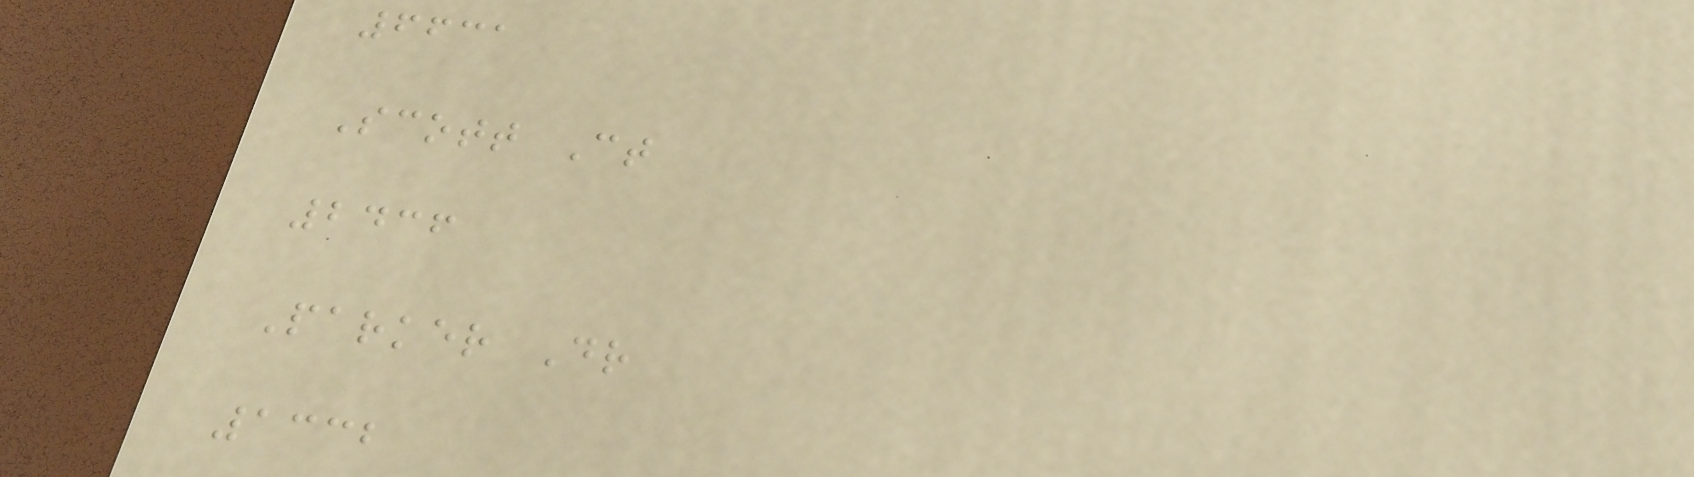6631
Scott Ct
2436
Parker Dr
1332
